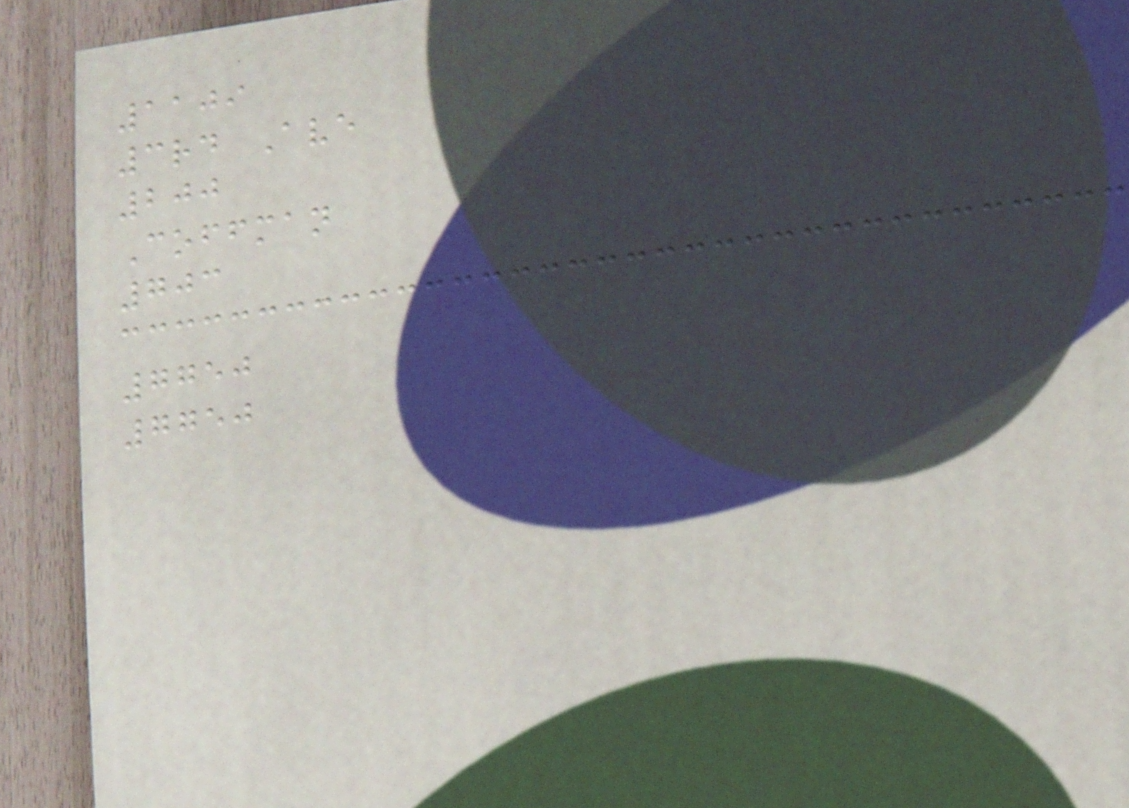1109
3rd Ave
200
Coffman
703
7750
7750
